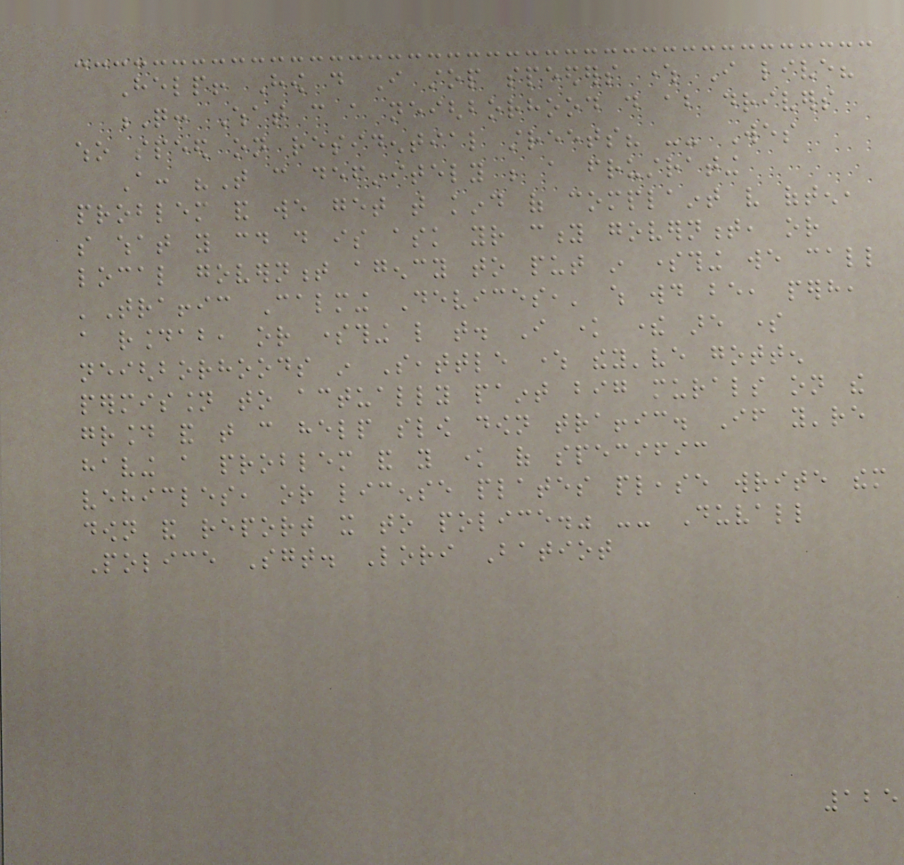Help! How do I stop speeders where I live?
Q: What can a neighborhood do about drivers
who speed on residential streets? -- Wes
A: "That can definitely be a frustrating
problem and we get that kind of complaint very often,
so what you could do is ask your city government, or
local government agency to put in something we call
'Traffic Calming Devices,' which would be, perhaps,
a roundabout, or something like that. I know there are some
neighborhoods in Seattle where they've gotten
permission to actually paint big murals on the
ground and that can help slow down traffic. If you're
having a problem and you know of specific
vehicles, or license plates please write them
down and report it to police." -- Duvall
Police Sgt. Lori Batiot
125
